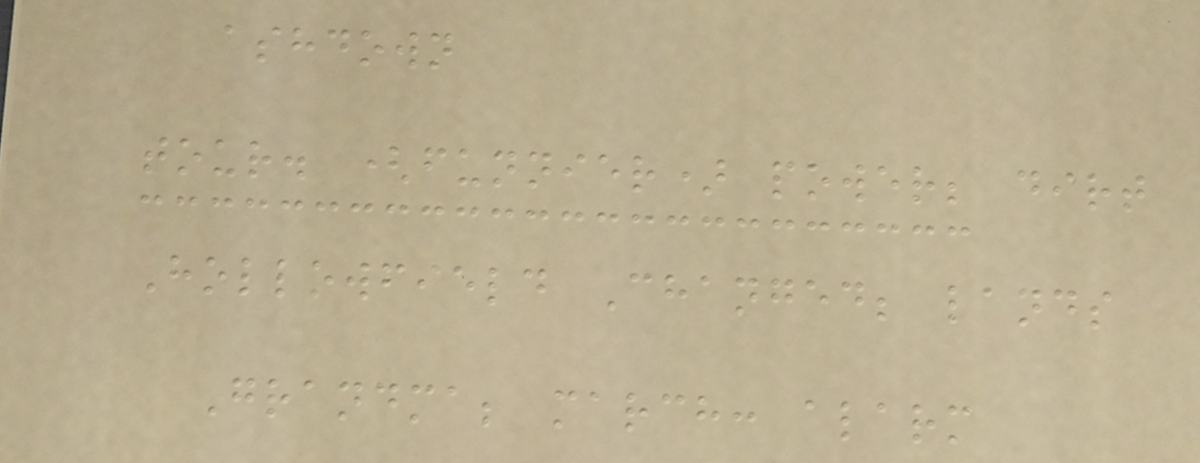ashdown
tour. (funnier) power; dirt
Hollowfield Changed; lands
Grandma; march: alarm
